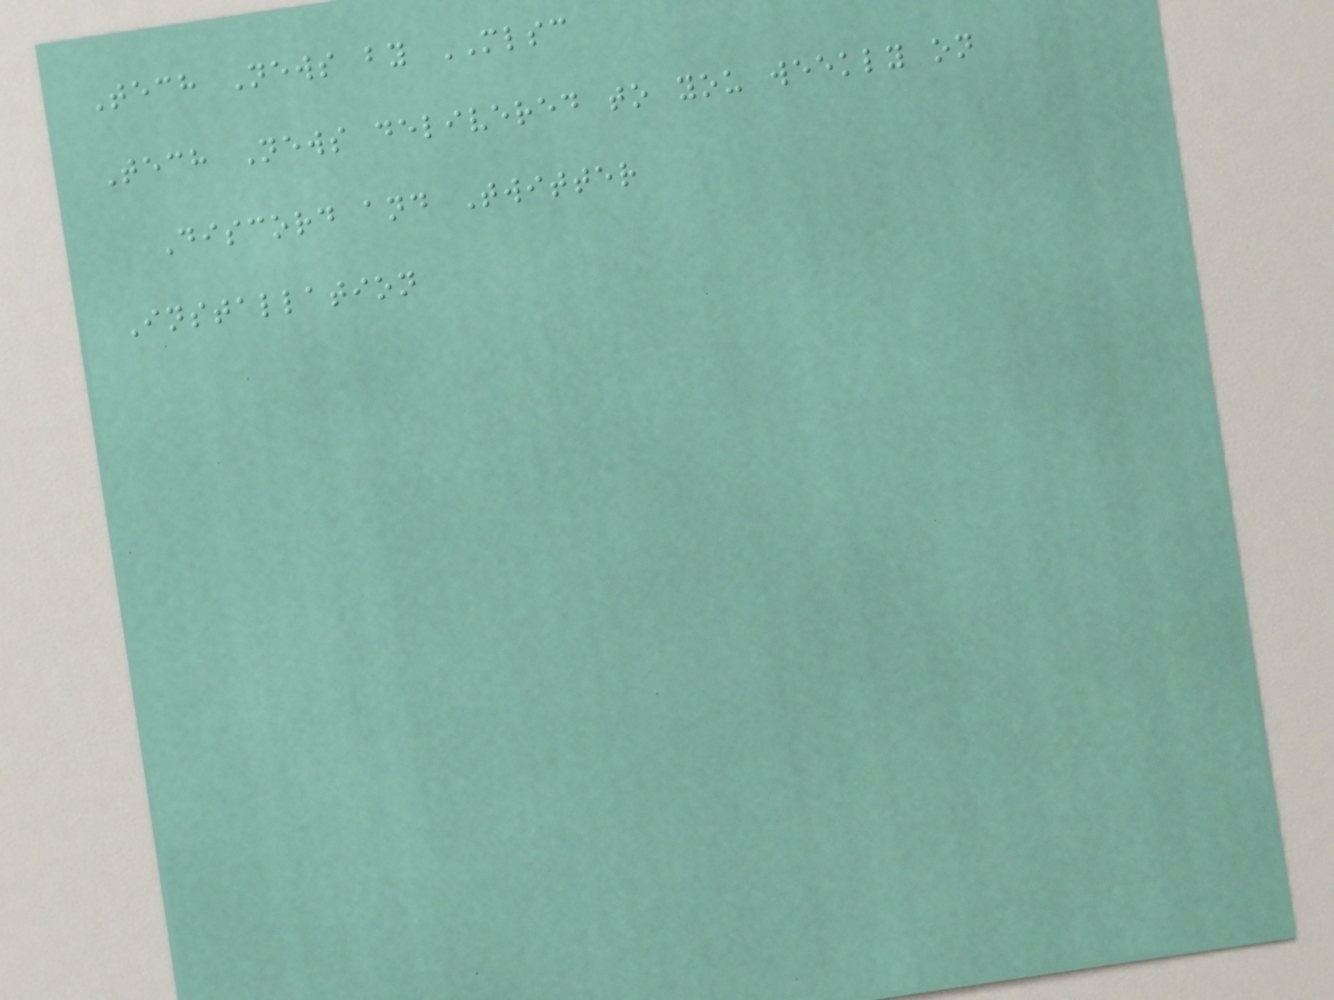Tech News by MLSC
Tech News delivered to you weekly on
Discord and Twitter
Installation
